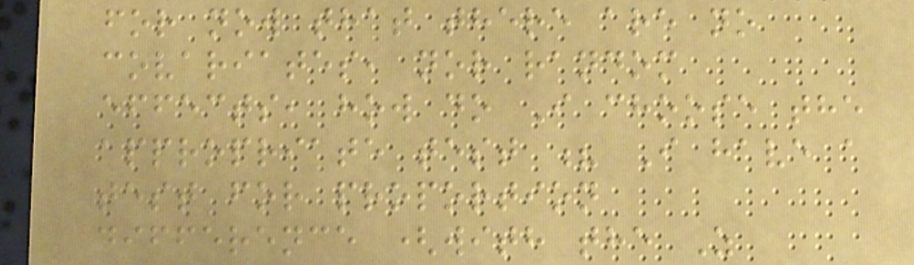for now that there are no
covariates, nor random
effects, how do I choose the
appropriate test ? I have a
test for proportion
difference (with the Z
